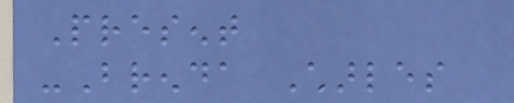Present
-Brenda Charles
